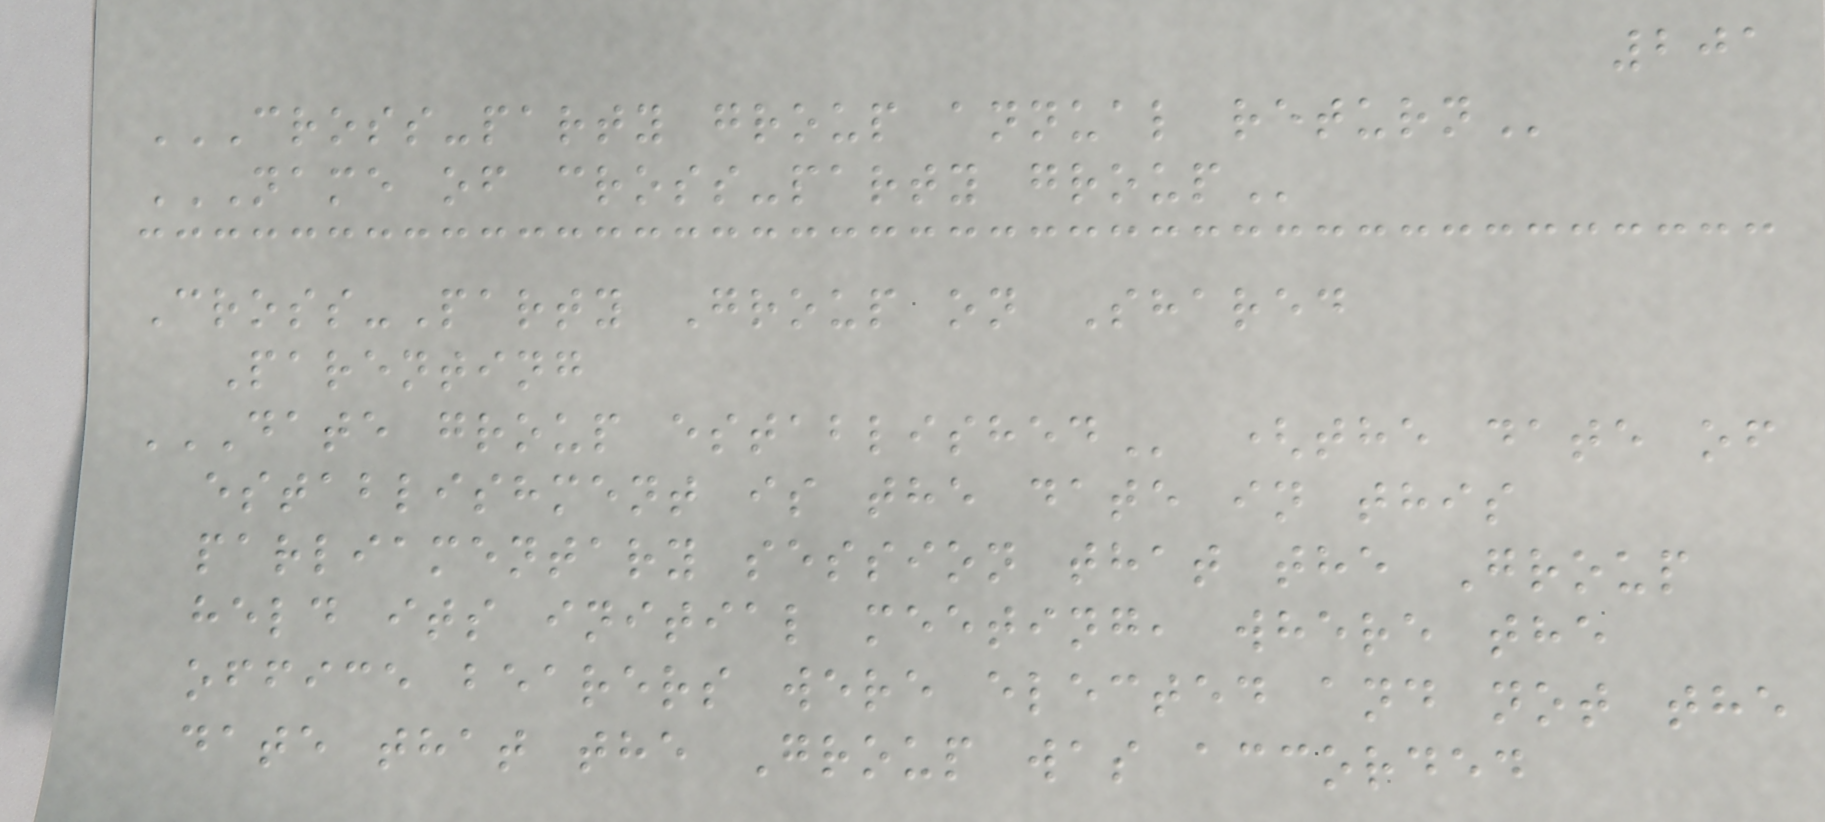201
CROSS-PARTY GROUP ANNUAL RETURN
NAME OF CROSS-PARTY GROUP
Cross-Party Group on Shared
Parenting
DATE GROUP ESTABLISHED (the date of
establishment is the date in this
parliamentary session that the Group
held its initial meeting, where the
office bearers were elected and not the
date that the Group was accorded
